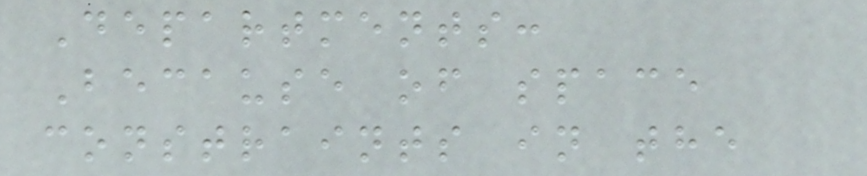Departments:
Because of space
constraints in the
